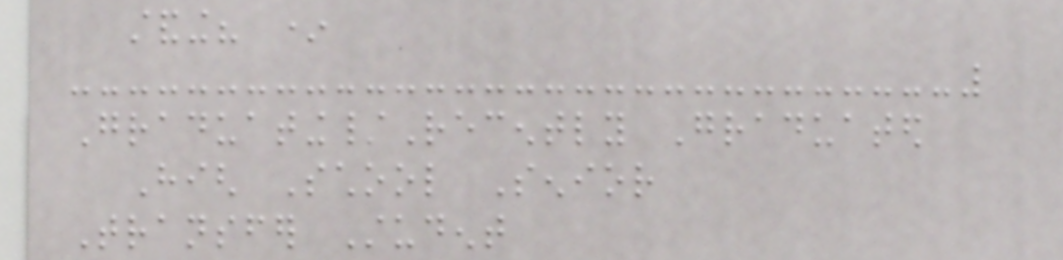standing? *
Graduating/Recently Graduated
High School Senior
Transfer Student
